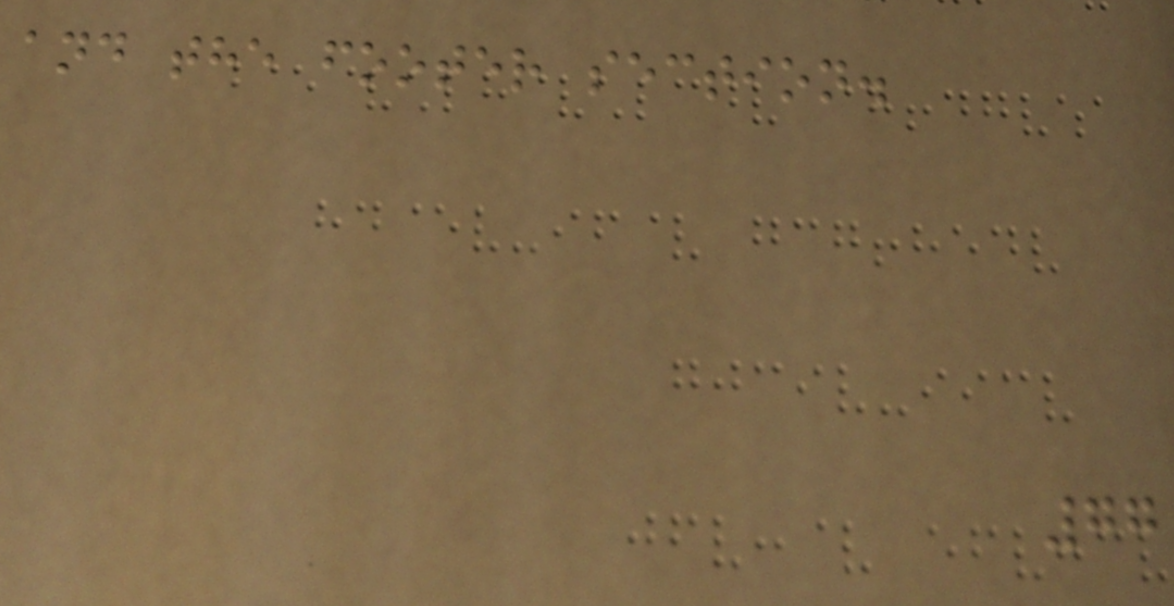and the footer section.
77
